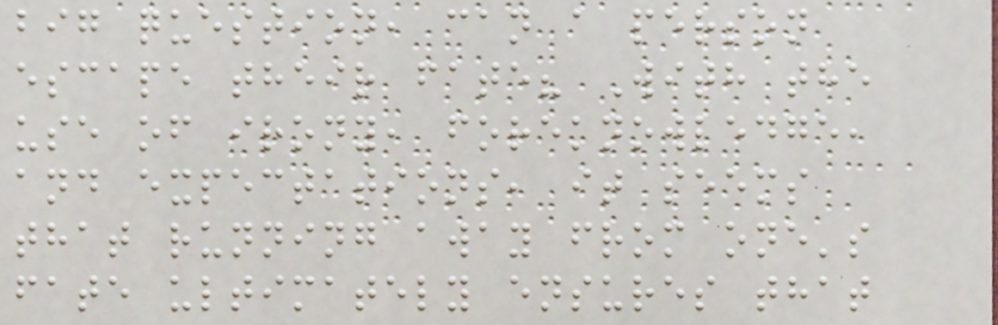big question, can a person
escape their fate? With the
use of irony, foreknowledge,
and expectations, it seems
that running away from one's
fate ultimately ensures that
